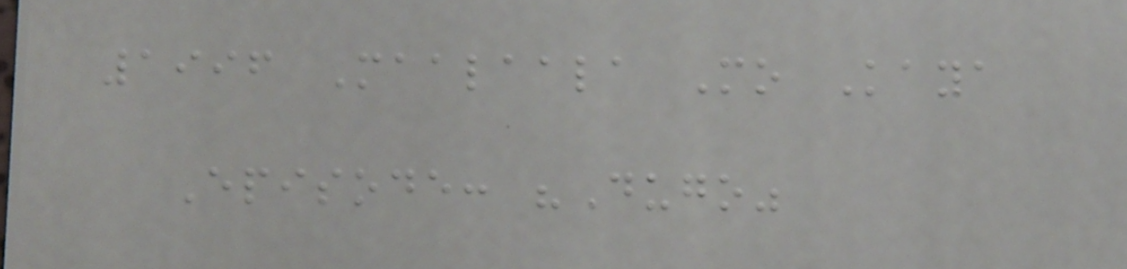1996 Maalaala Mo Kaya
Episode: "Dugo"
